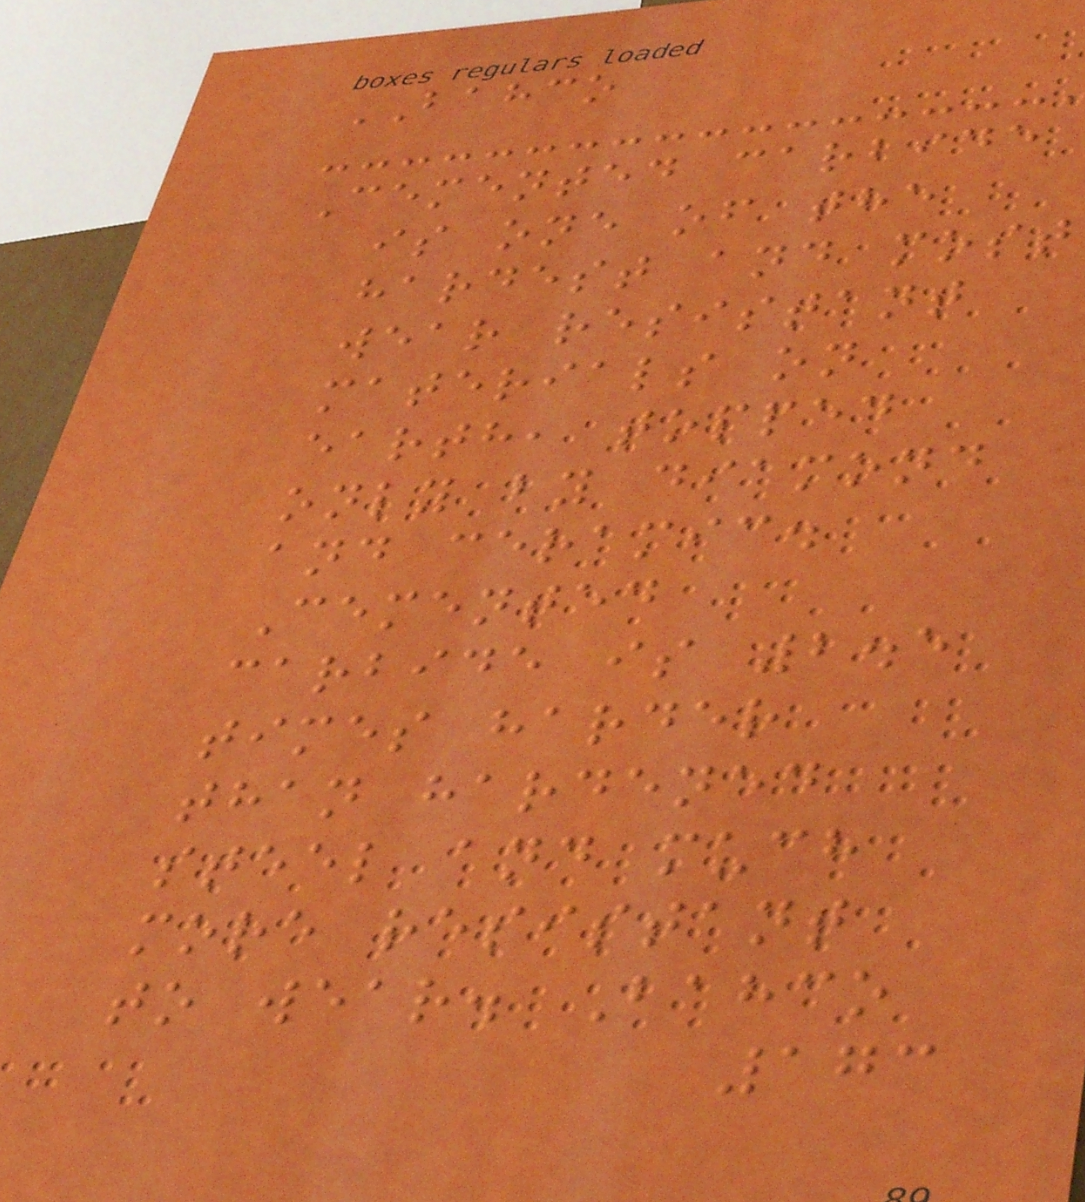BAHCO
Cemented carbide
is one of the
hardest and most
wear resistant
materials on
earth, topped
only by diamond
and ceramic.
Cemented
carbide is 2.5
times harder
than hardened
steel and much
more resistant
to wear. Bahco
173
